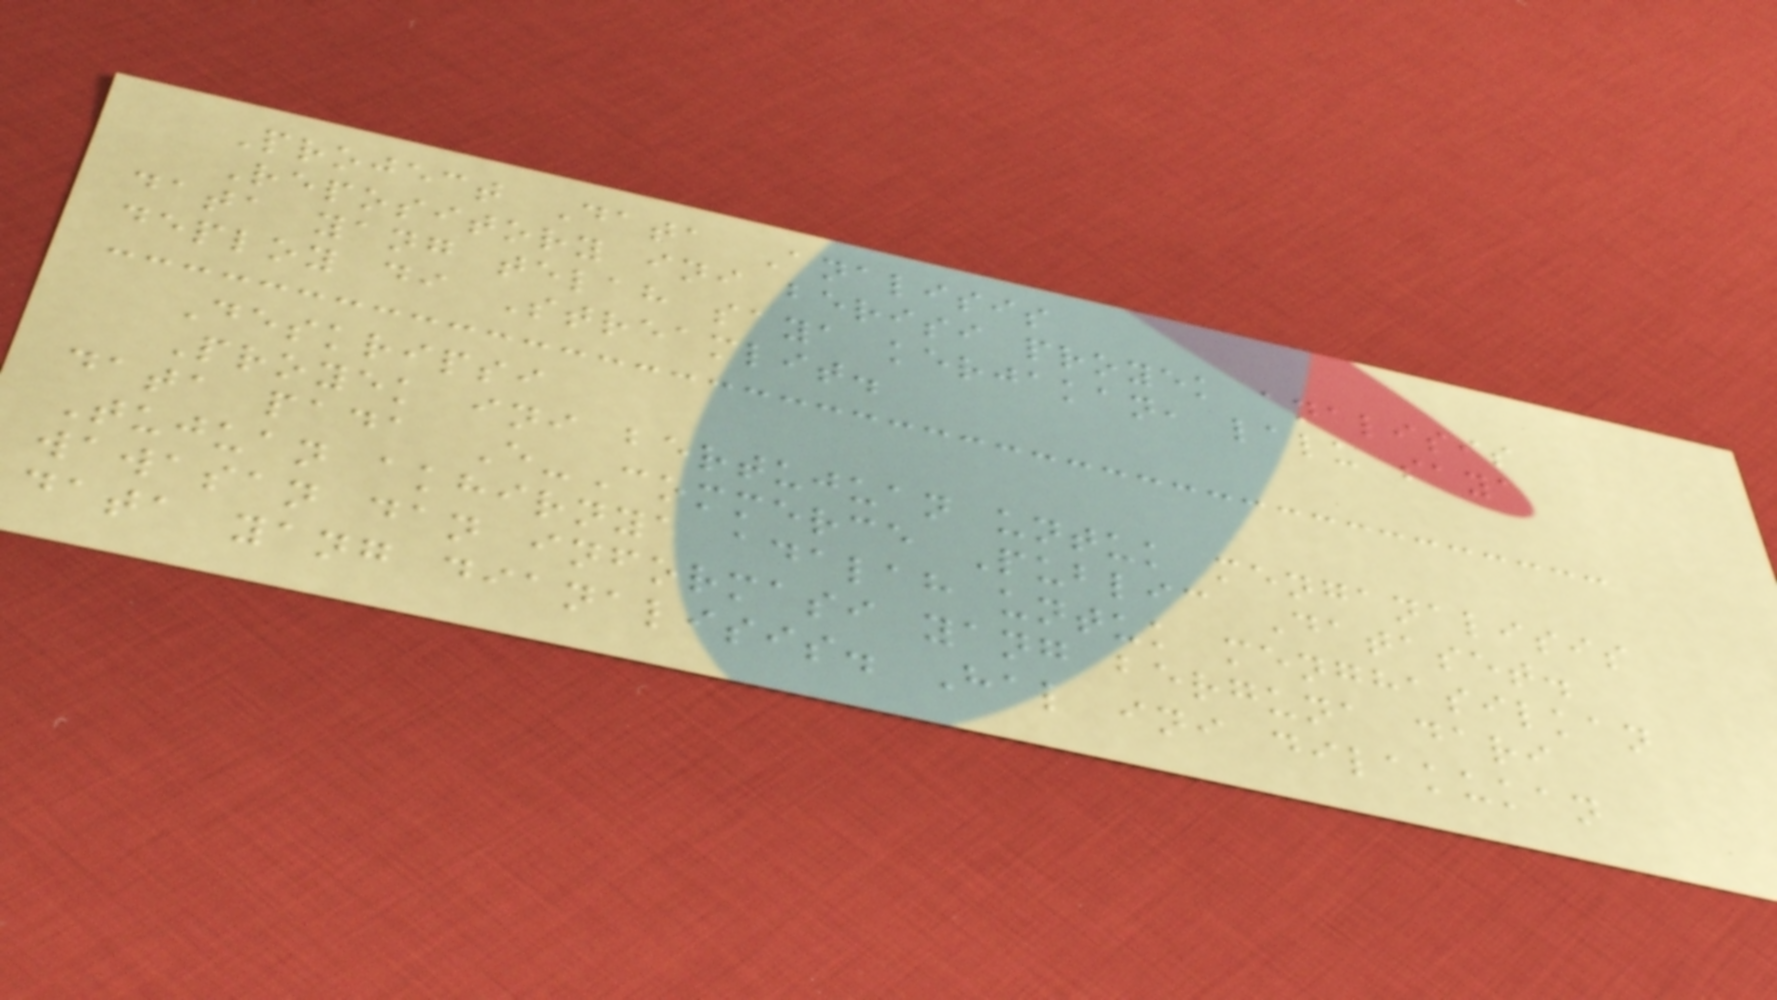Project Data Analisis
Repository ini berisi proyek analisis
data yang telah saya kerjakan, lalu saya
deploy di Streamlit.
Deskripsi
Proyek ini bertujuan untuk menganalisis
data pada E-Commerce Public Dataset.
Tujuan akhirnya adalah untuk menghasilkan
wawasan dan informasi yang berguna dari
data yang dianalisis. Hal ini dilakukan
